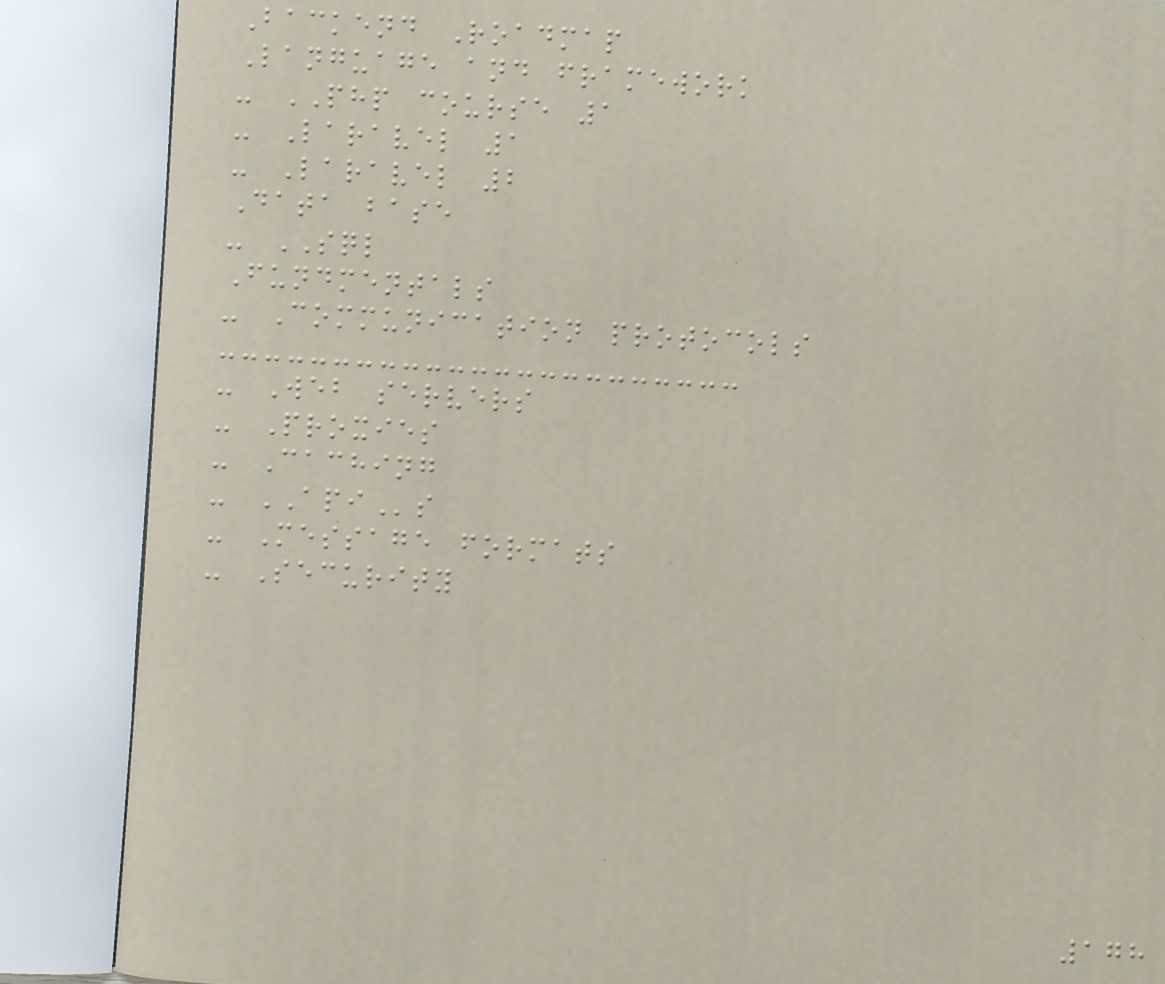Backend Roadmap
Language and framework
- PHP course 1
- Laravel 1
- Laravel 2
Data base
- SQL
Fundmentals
- Communication protocols
- Web servers
- Proxies
- Caching
- APIs
- Message formats
- Security
178
